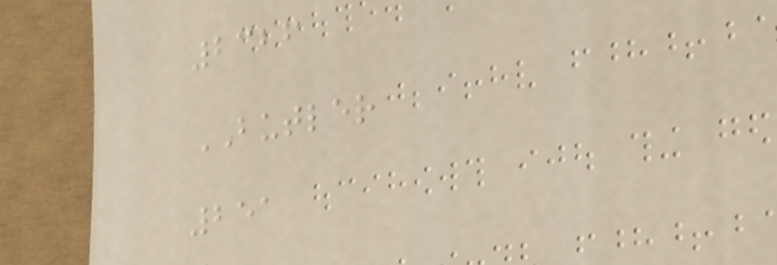2326
BUTLER
251
